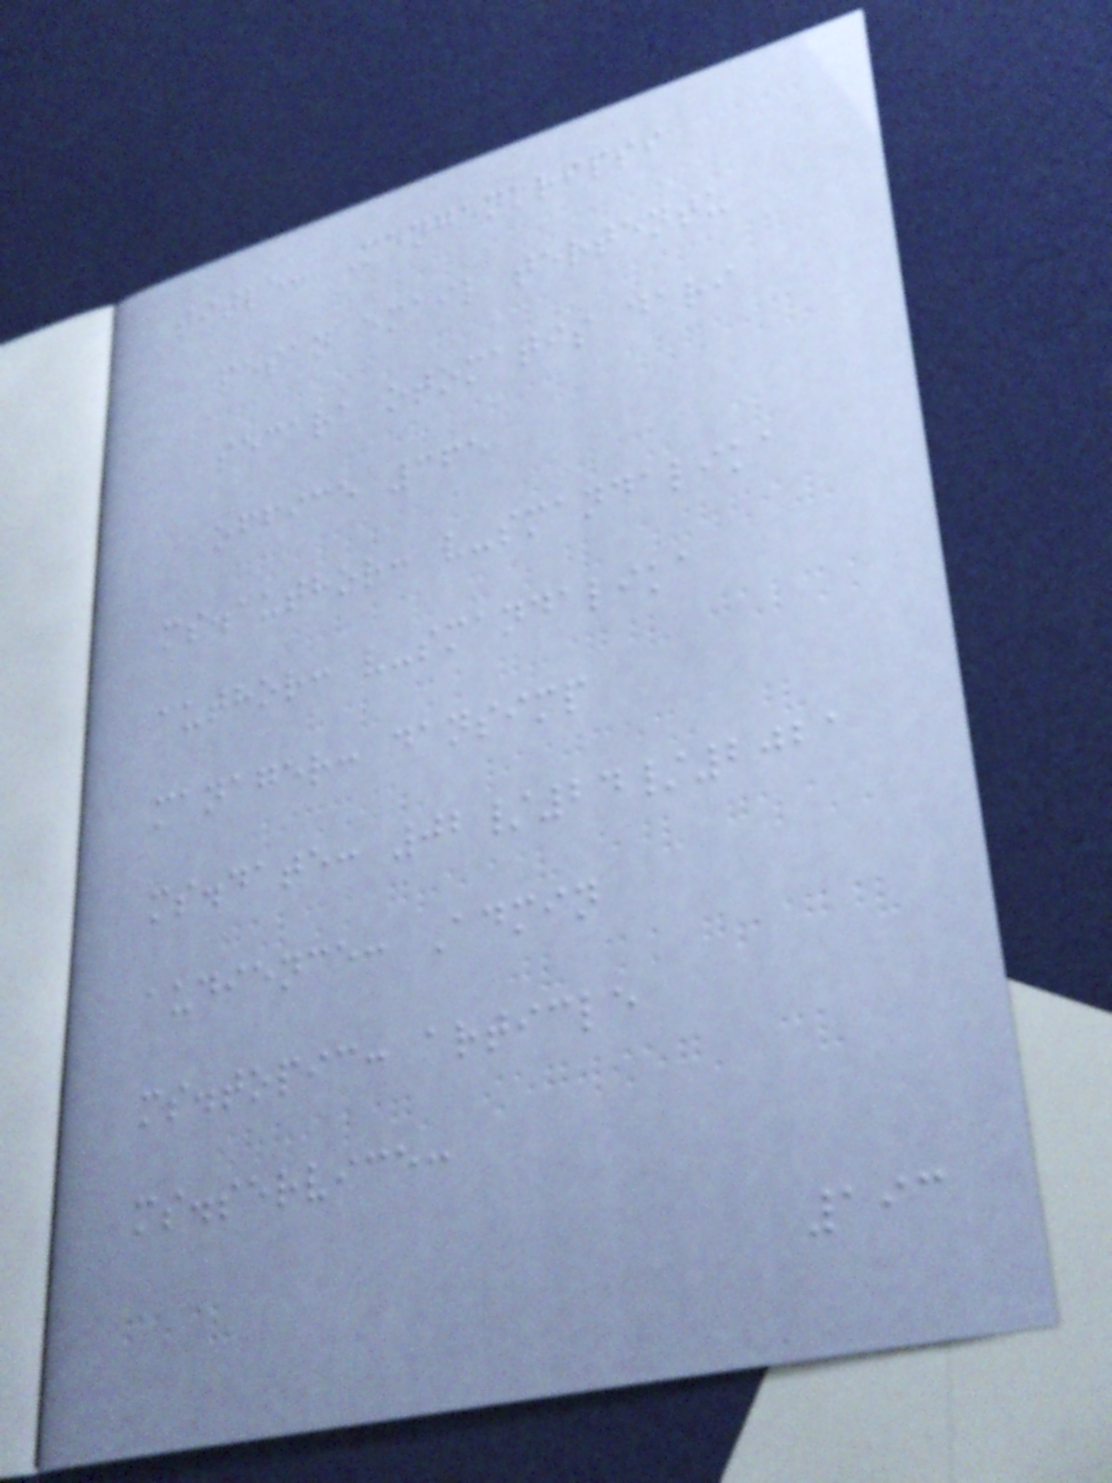title: Mengenkripsi
pesan email tertentu
secara otomatis dari
office 365
ms.author: v-smandalika
author: v-smandalika
manager: dansimp
ms.date: 02/24/2021
audience: Admin
ms.topic: article
ms.service:
193
